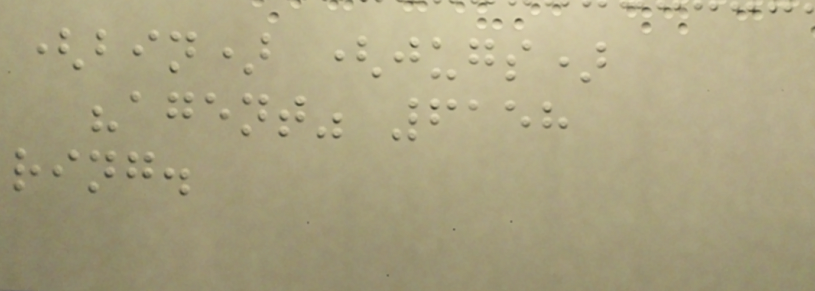(bin) (jugs)
"agent" 6158
ring.
